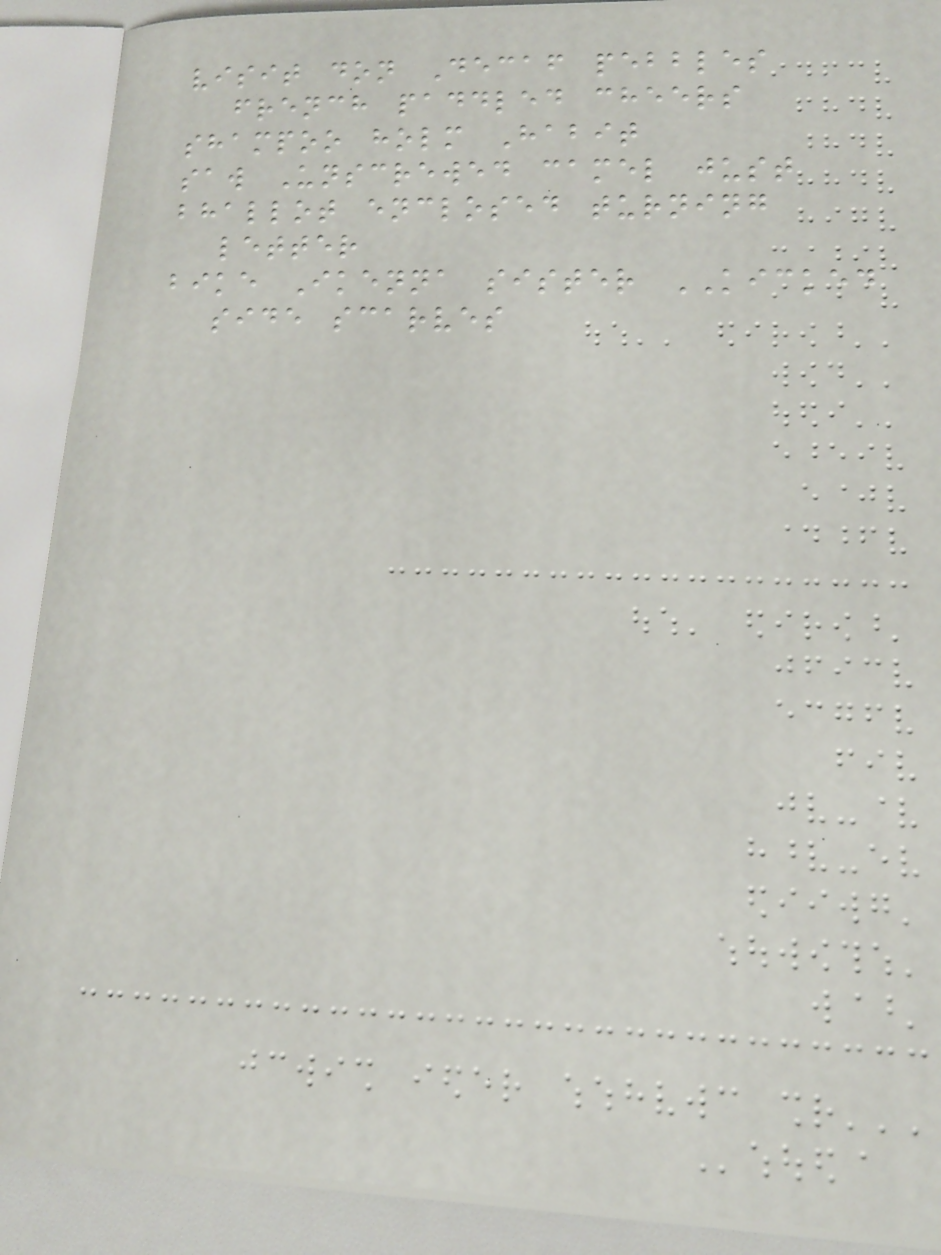visit don Decaf pebbles
french paddled cheers
shampoo holm Habit
saw Unscrewed camel just
bhallot enclosed turning
letter
bike Ikenna sister KICKED
side scarves
